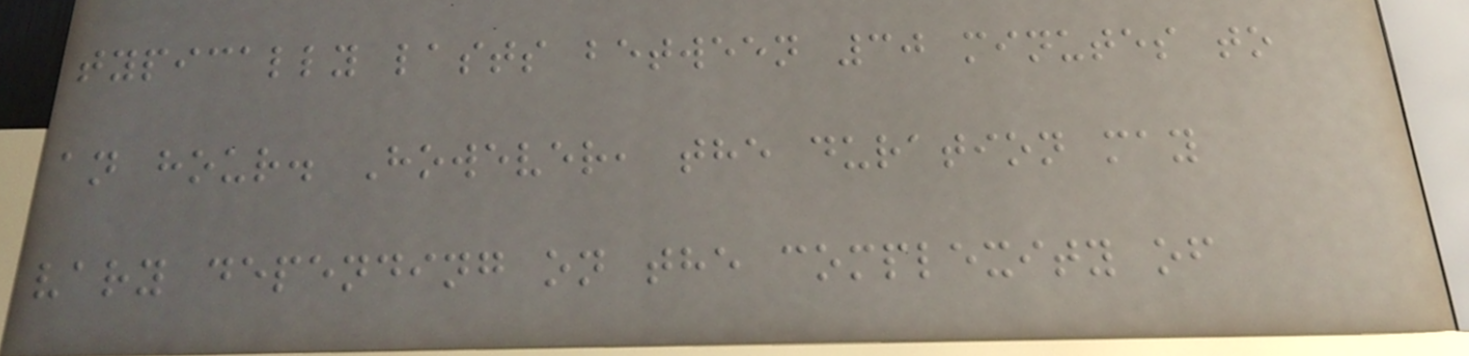typically lasts between 30 minutes to
an hour. However, the duration may
vary depending on the complexity of
